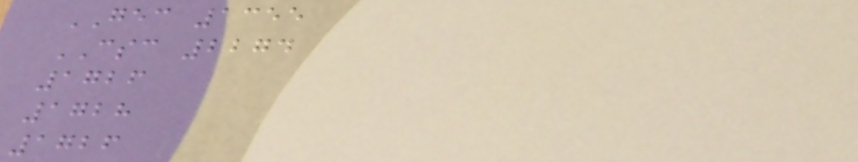GEC 1355
CSC 2274
1726
1728
1726
